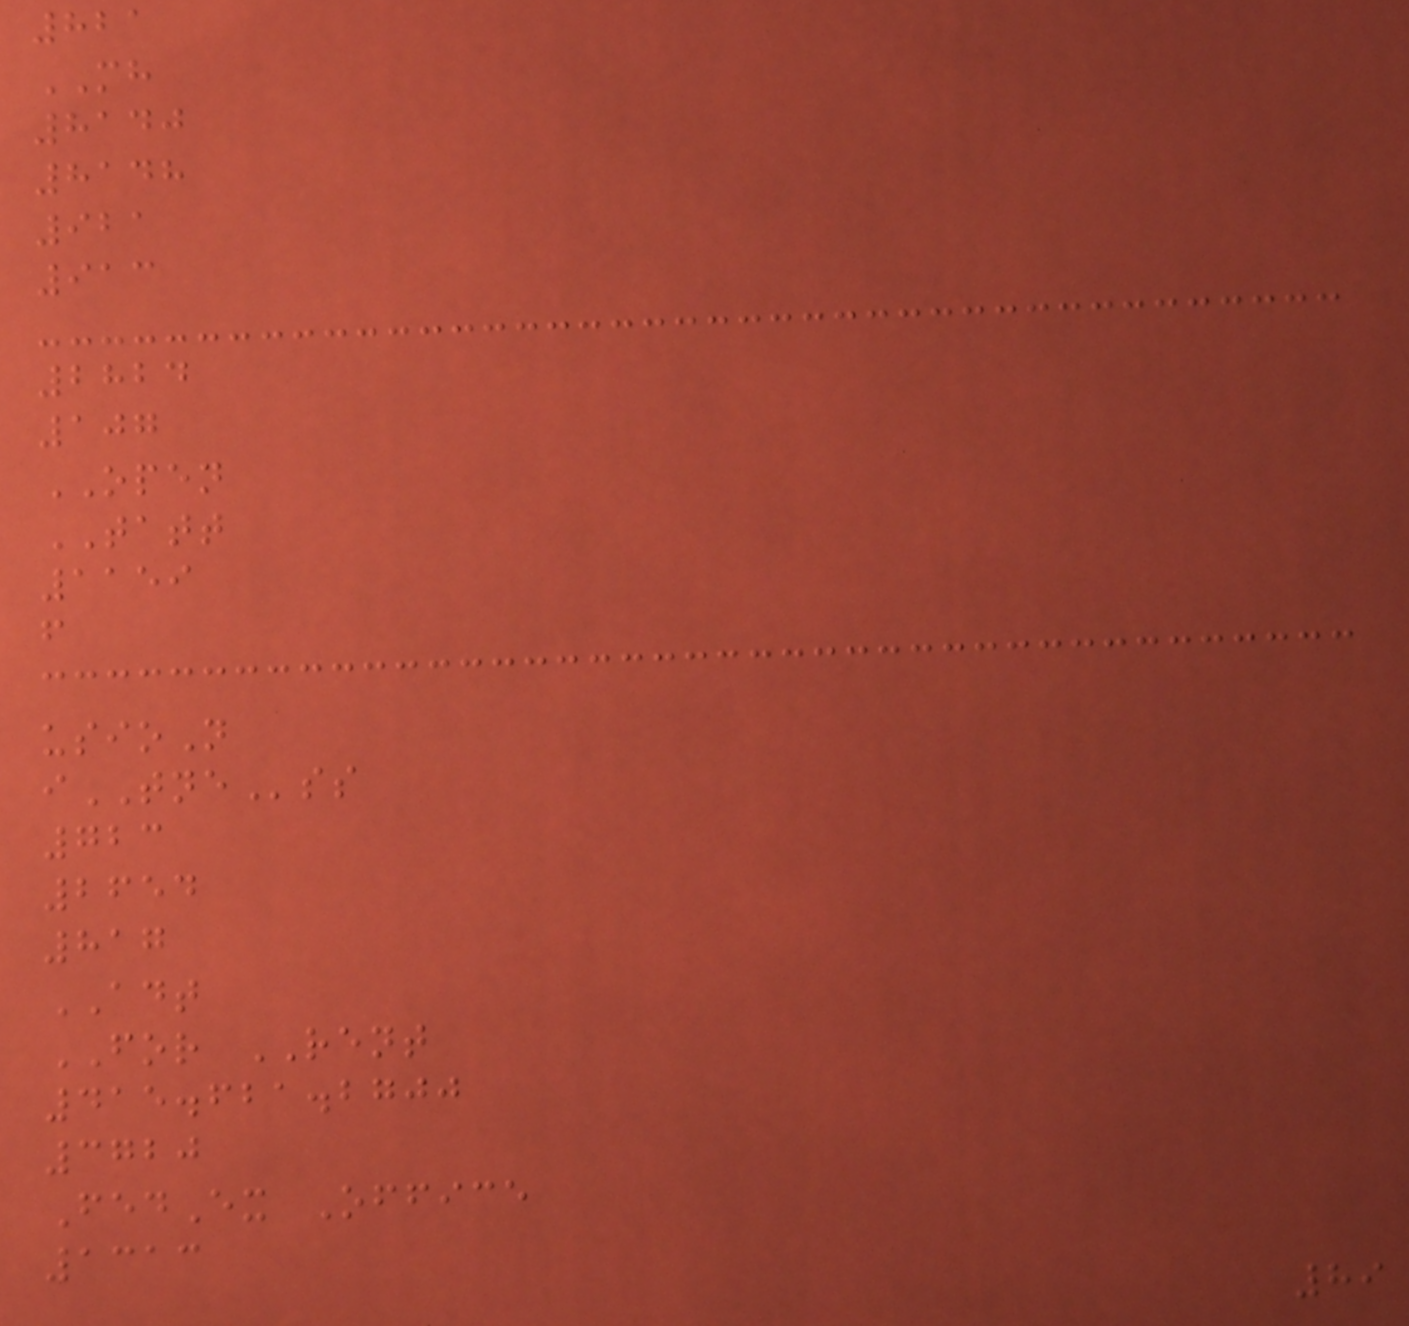821
MH
8140
8148
921
913
2824
107
OPEN
TATT
1159
f
usioN
iTNEss
723
2654
817
ADT
FOR RENT
415.621.2700
3720
FedEx Office
1313
89
